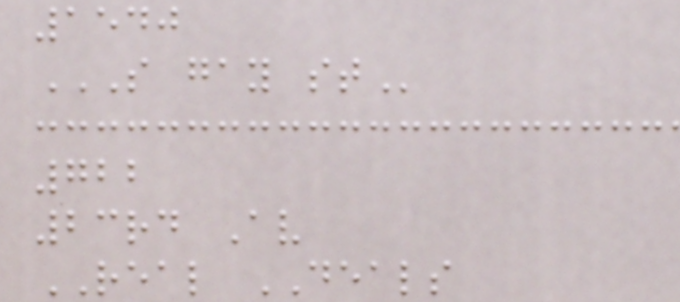1540
S GAY ST
722
23rd Av
REAL DEALS
